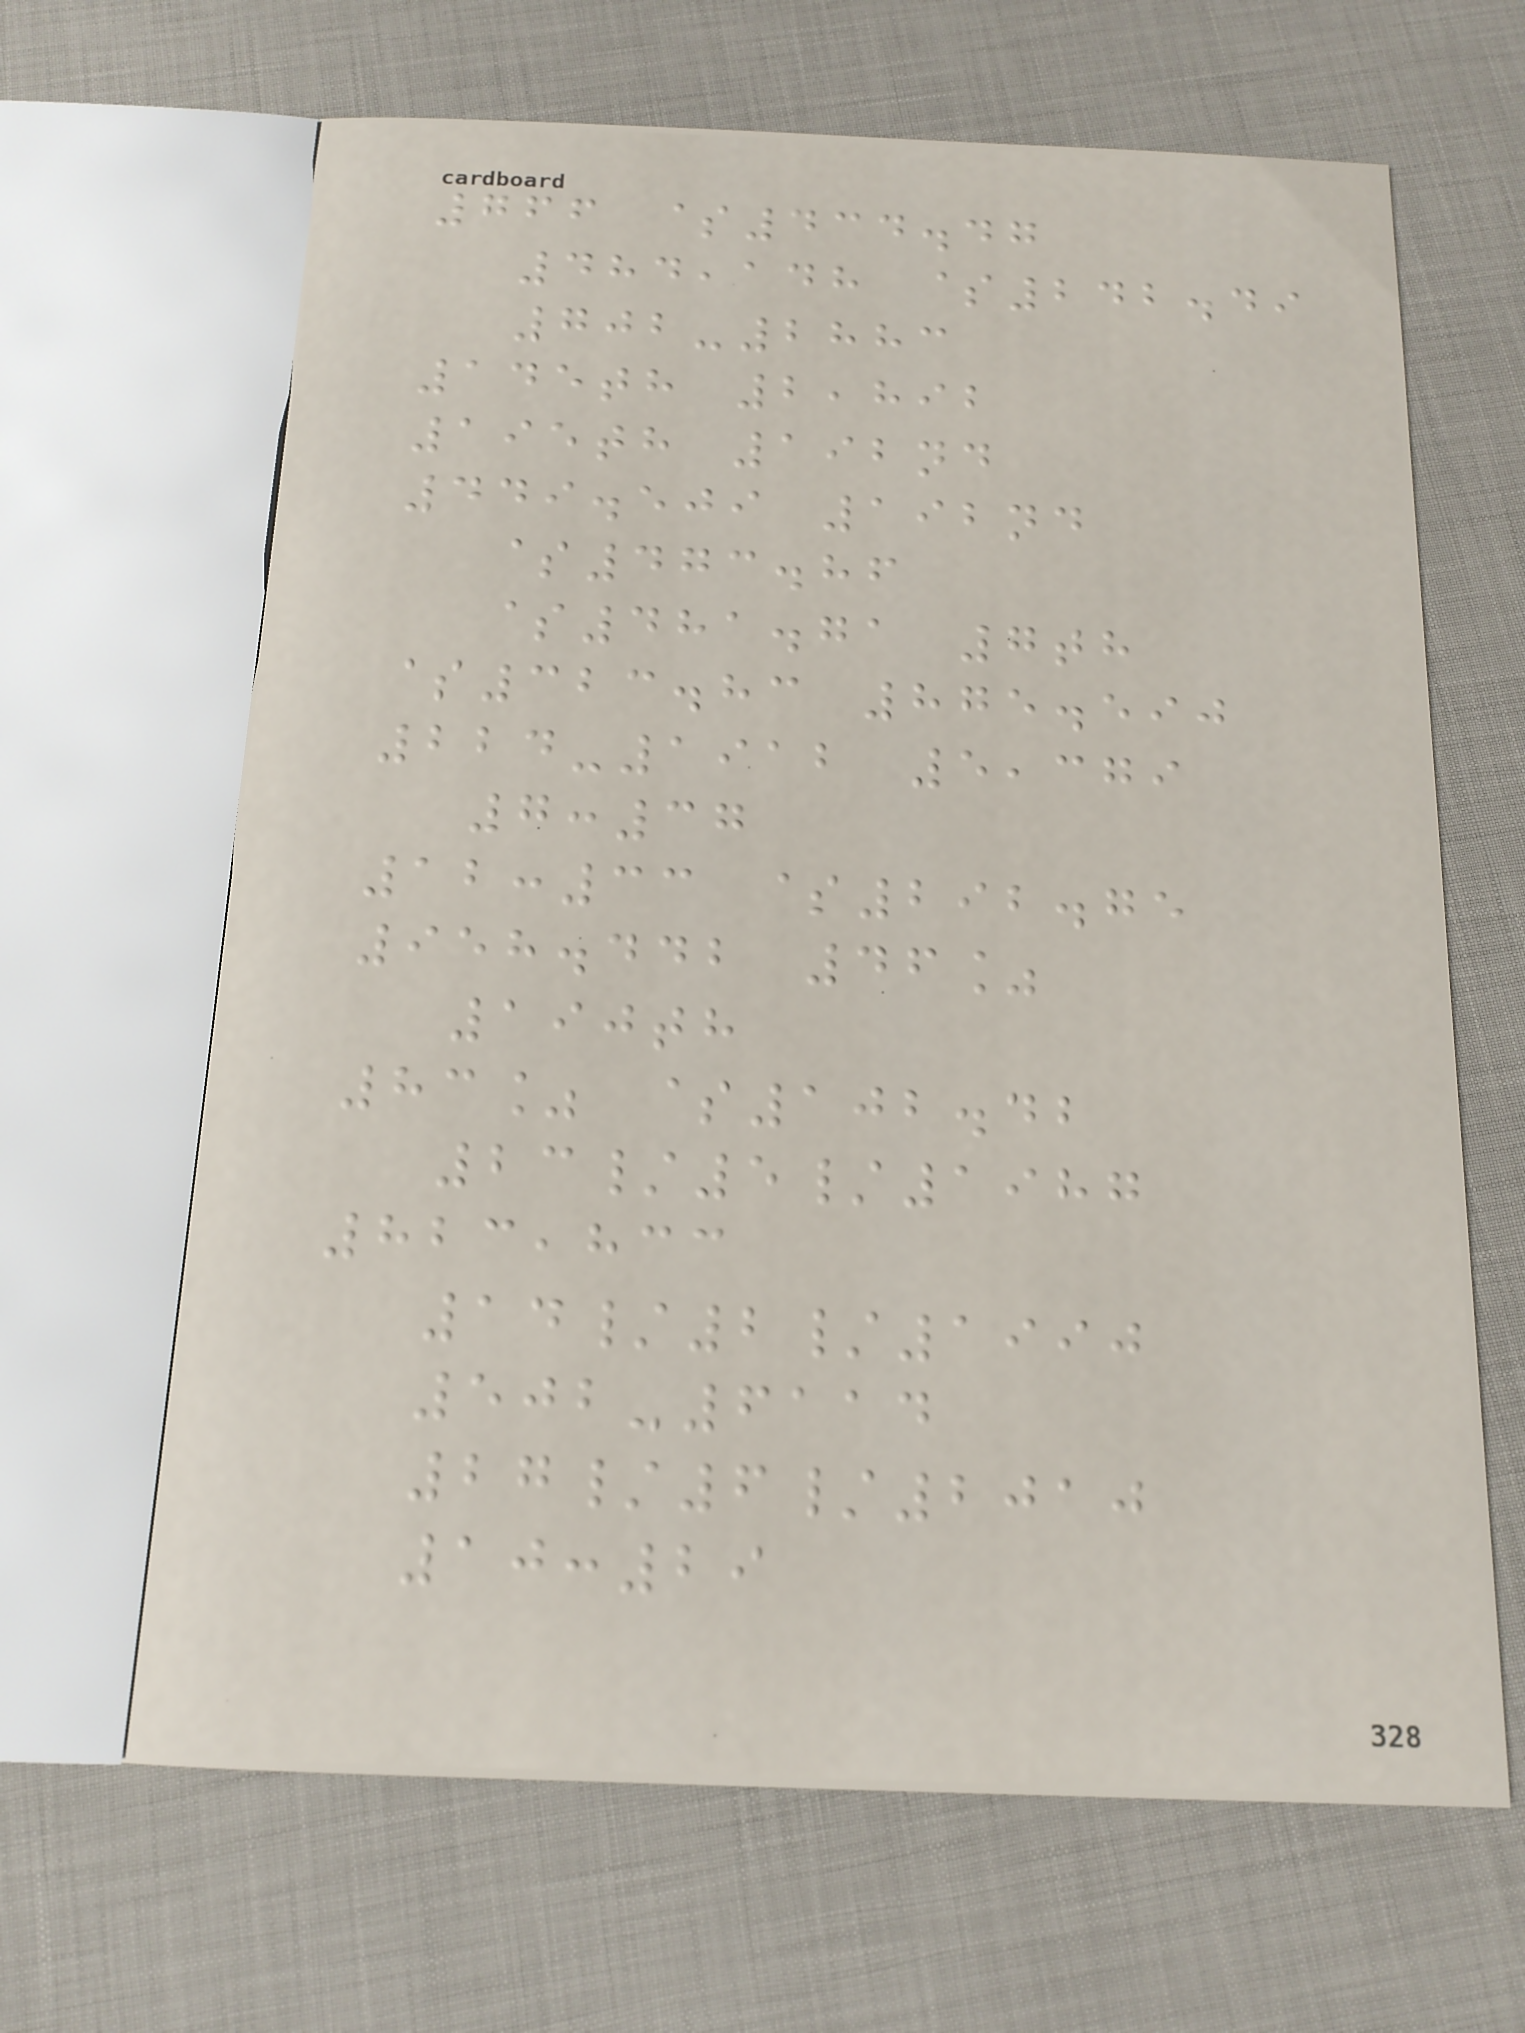766 $434.47
484,148 $242.49
702-2883
145th 2,892
195th 192nd
449.509 192nd
$473.86
$481.71 7th
$323.83 875.590
224-1912 5,379
7:37
12:33 $292.75
958.442 46%
190th
83% $102.42
23/5/1987
823,833
14/2/1990
502-6114
27/6/2010
10:29
